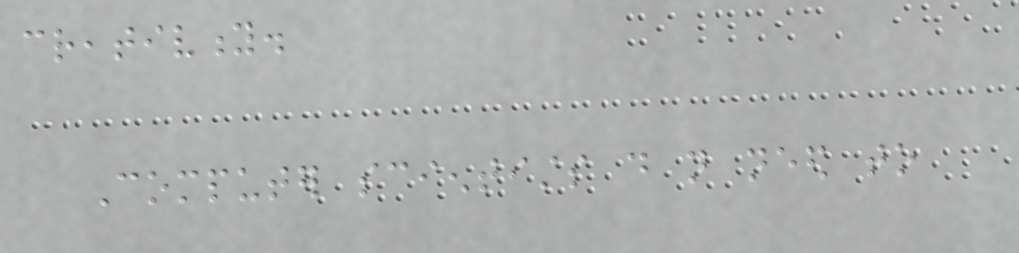creativity.
Computer scientists do not need to
